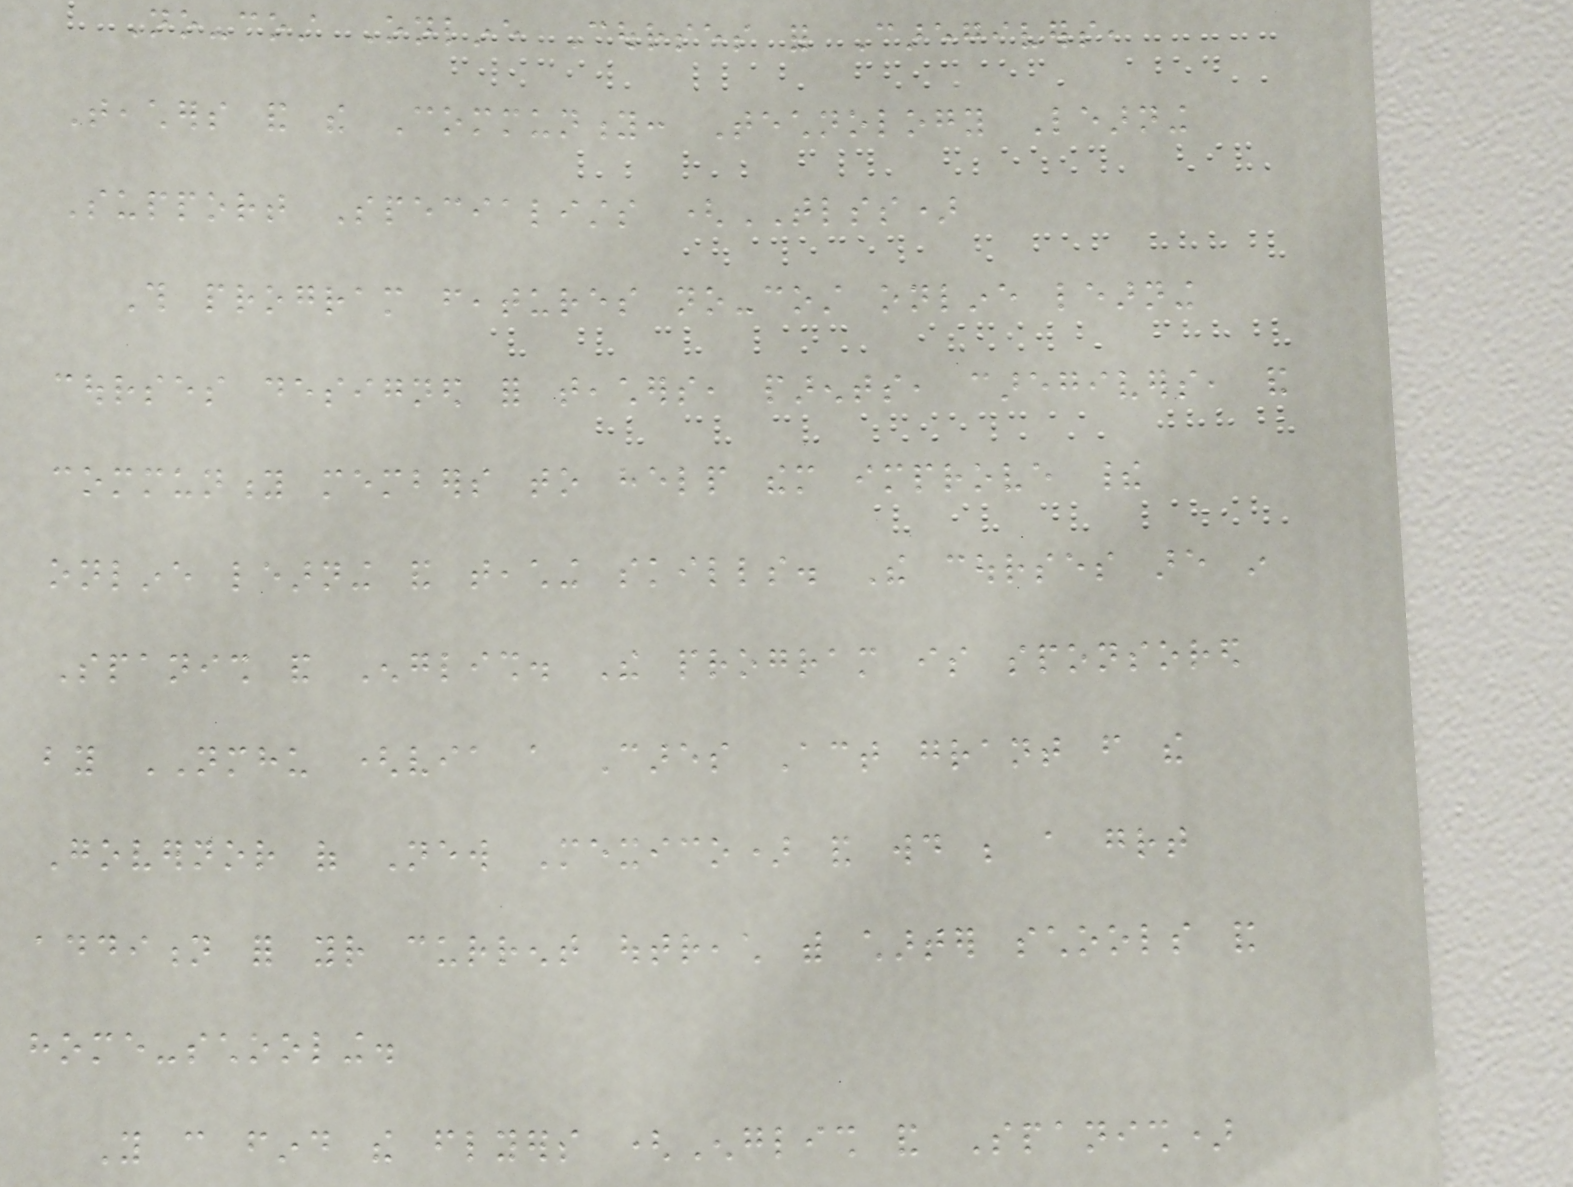No-cost Online Courses for Caregivers,
Teachers and the Community: Technology Learning
Support Specialists (TLSS)
This program features no-cost online learning
courses designed for teachers, parents, caregivers, and
community members to help them improve their
online learning and teaching skills. The courses are in
Spanish and English. The program is sponsored
by NMHU (via a Cares Act grant from the
Governor of New Mexico) and would be a great
addition for your current outreach with charter schools and
home-schooling.
You can find the flyers (English and Spanish)
